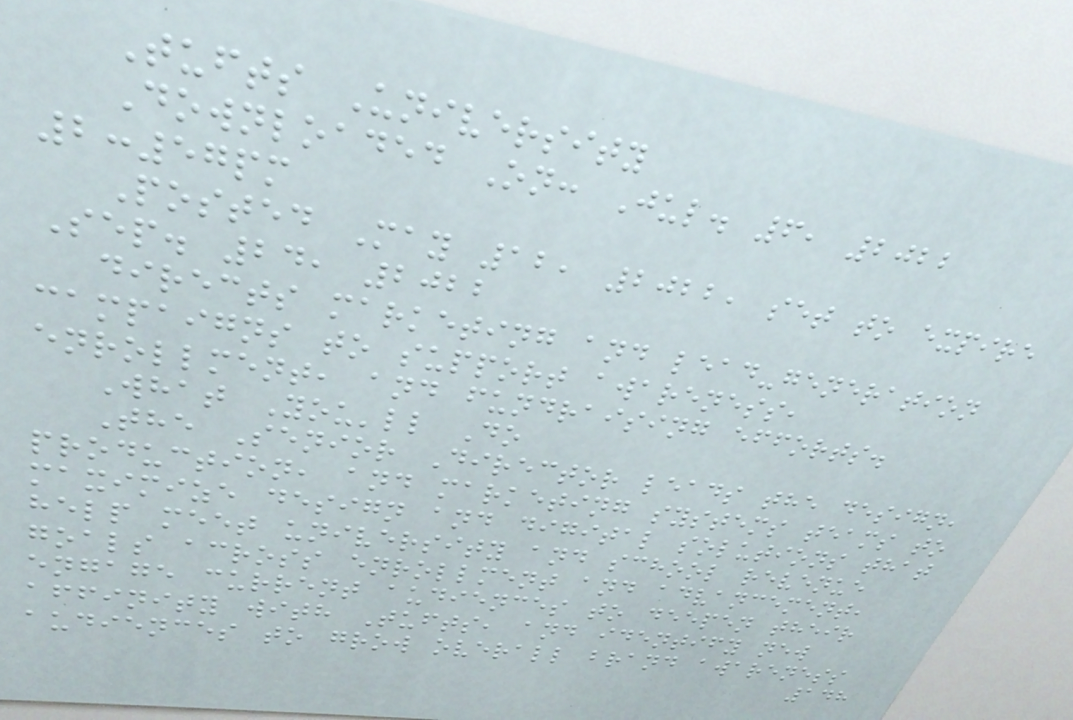Tufts University
Downloaded On: Jul. 6, 2022
2:57pm
Posted May 12, 2022, set to expire
Sep. 24, 2022
directs marketing and lead-generation
campaigns to support awareness,
enrollment, and fundraising efforts.
What You'll Do
The Senior Director leads the design,
production, and marketing systems teams to
maximize design and digital solutions that
help meet university and school revenue
goals across enrollment and advancement,
engage current audiences to deepen their
affinity with Tufts, and identify new
audiences to grow overall brand awareness
148
